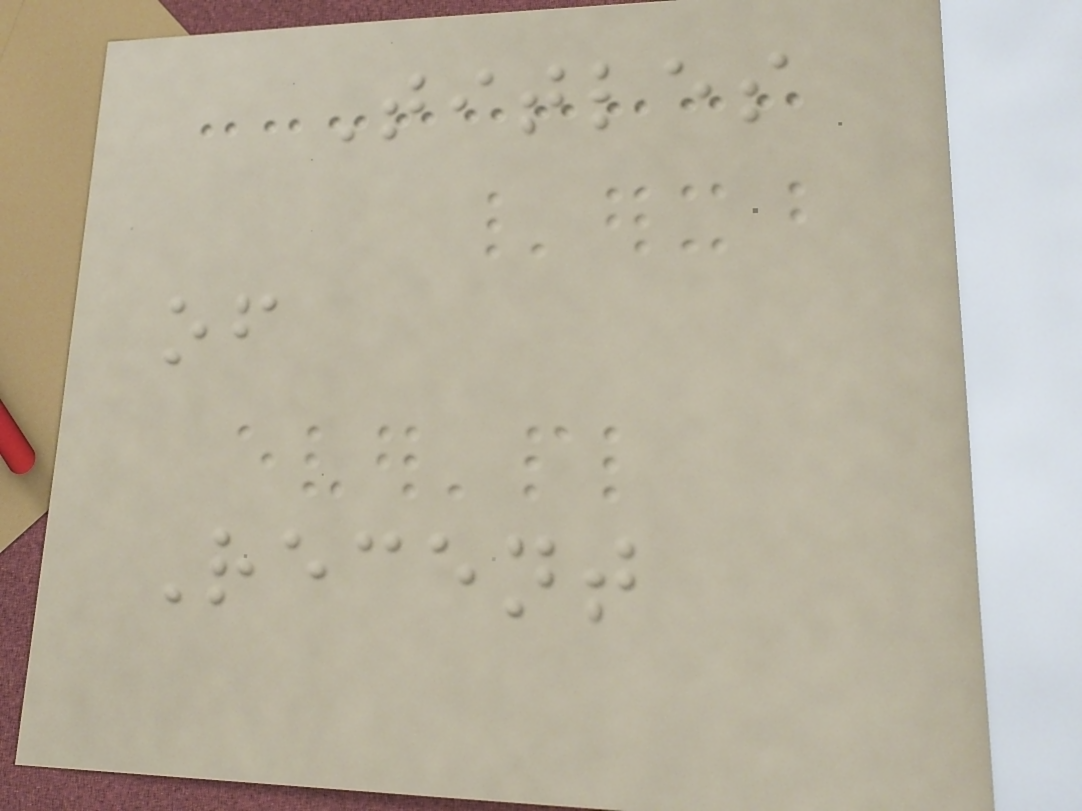Titles
of
Recent
